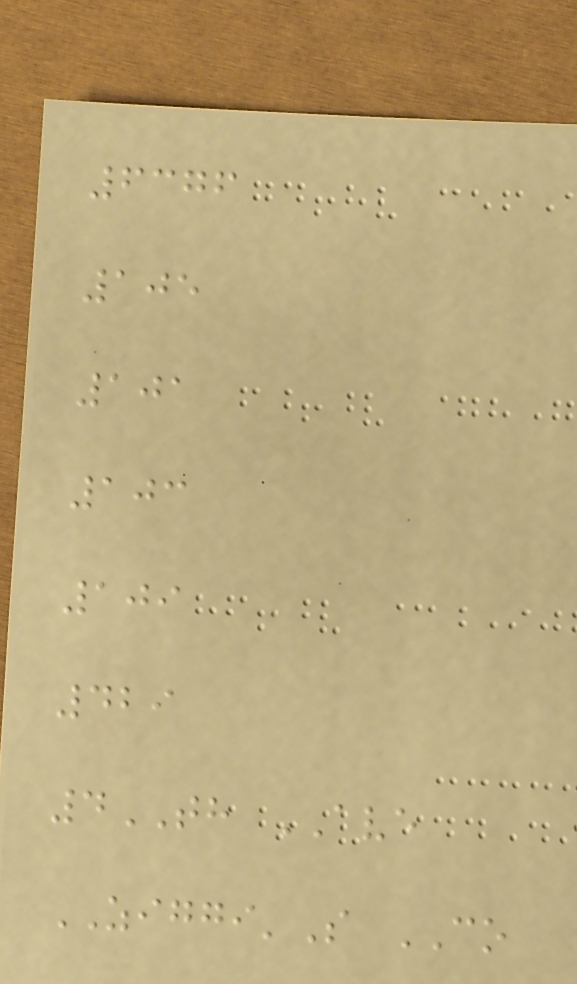6376
105
101
103
109
429
4TH AVE
ZIGGI'S CO
